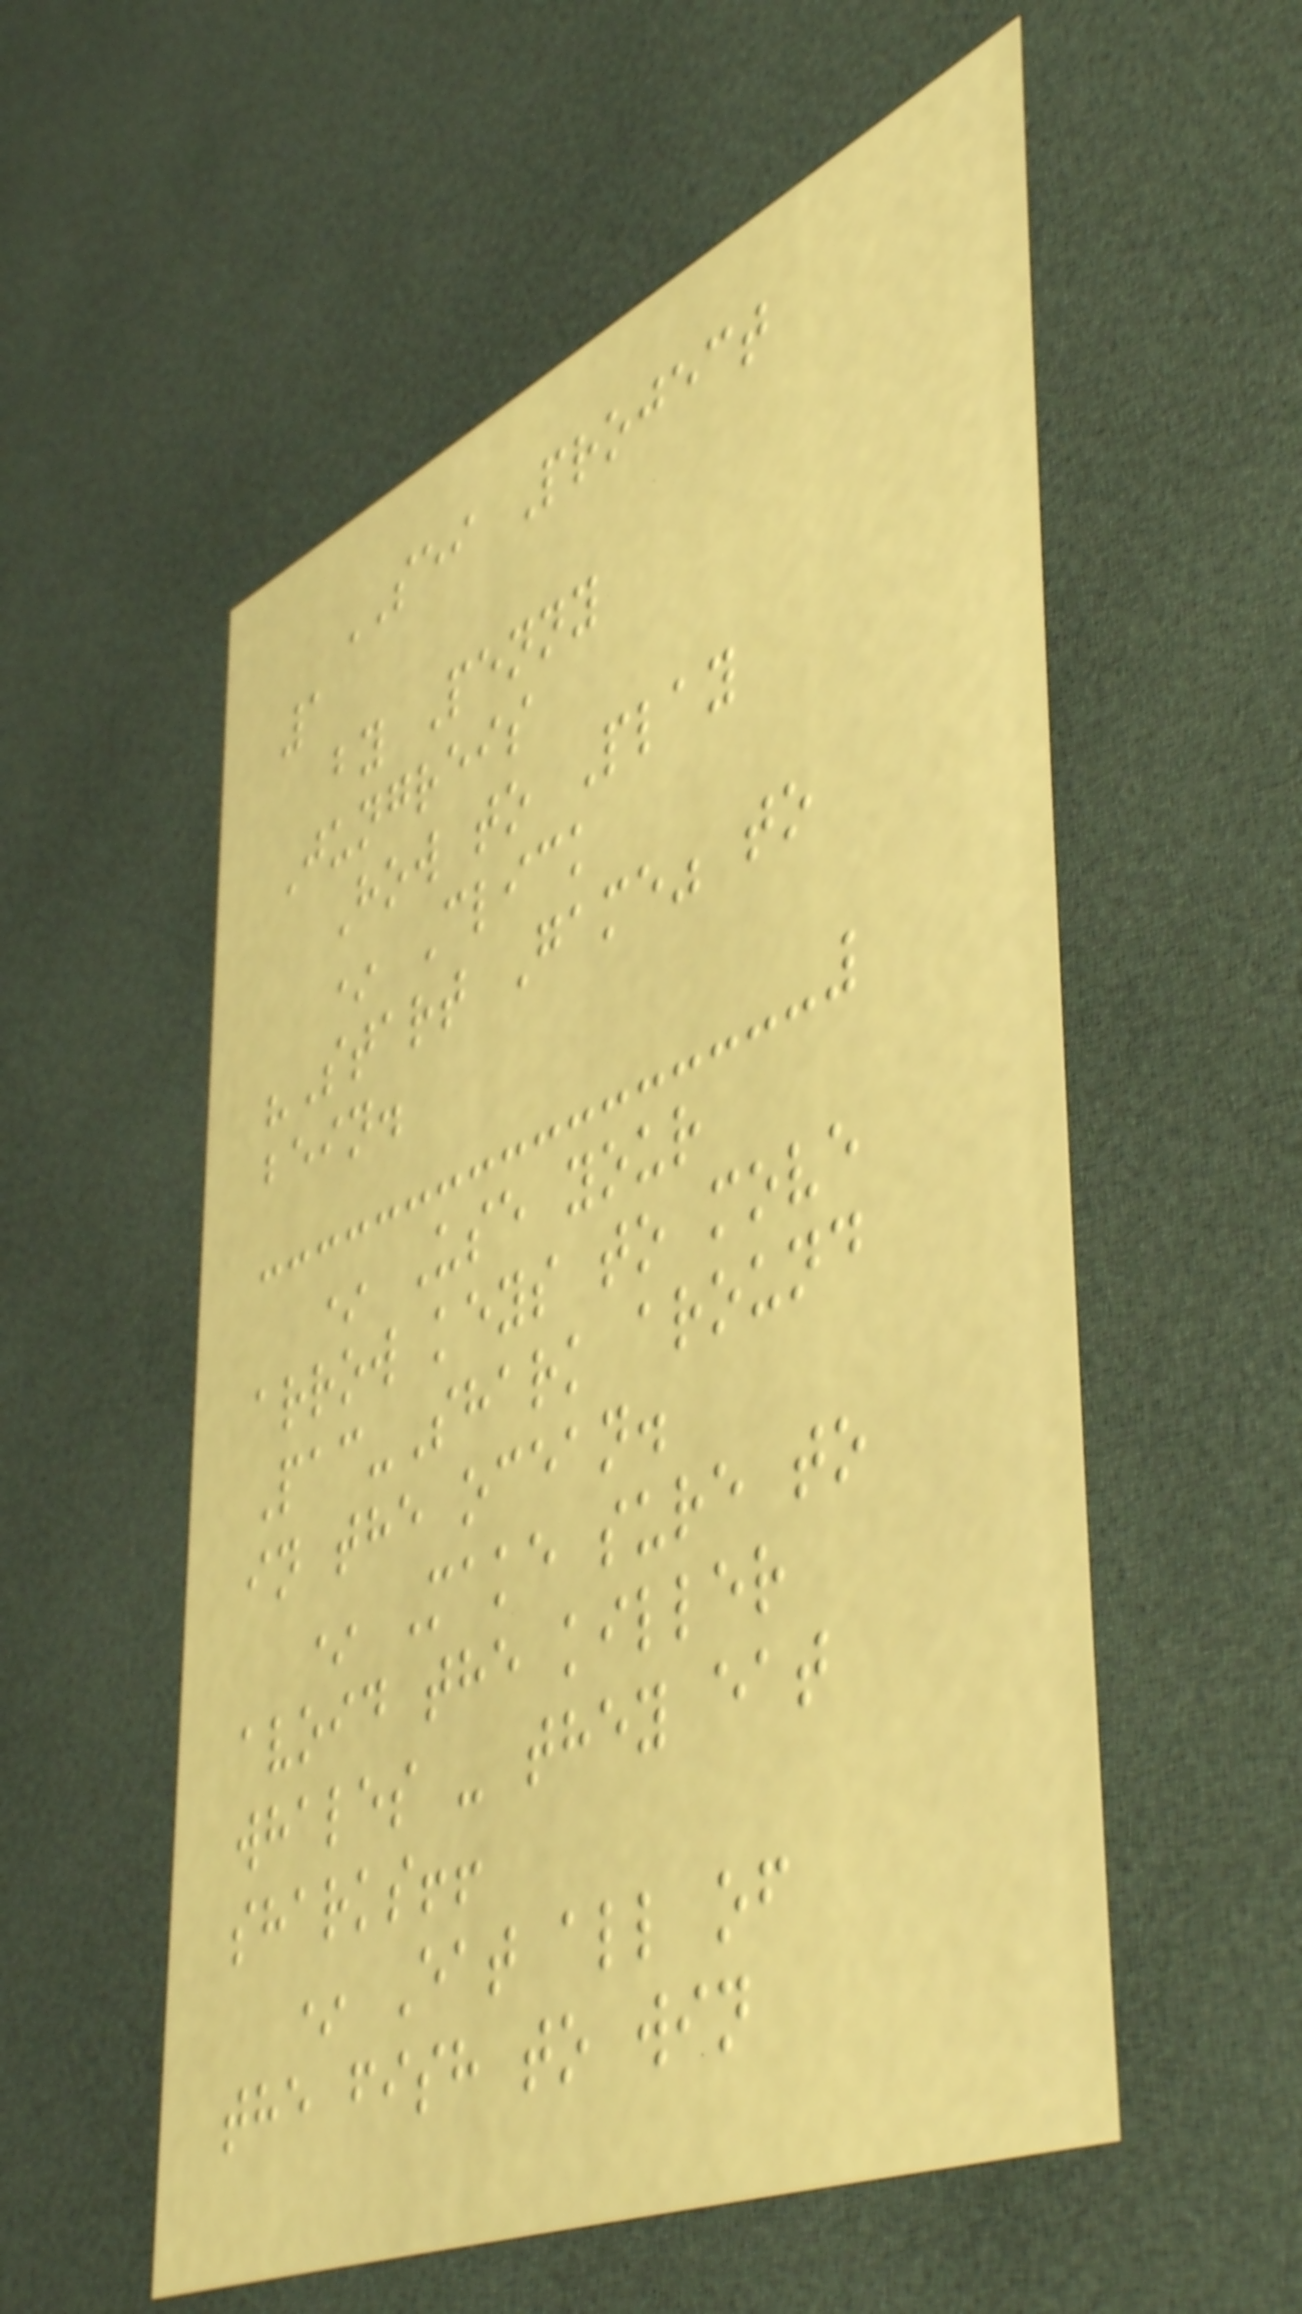SEI Project
1
by Penny
Jungreis
How to Play
* Click
"Start Game" to
bein.
* Use your
arrow keys to move
Pac-Shark around
in the ocean.
* Make sure to
avoid the killer
whales - they eat
sharks!!
* Eat all of
the fish to win
